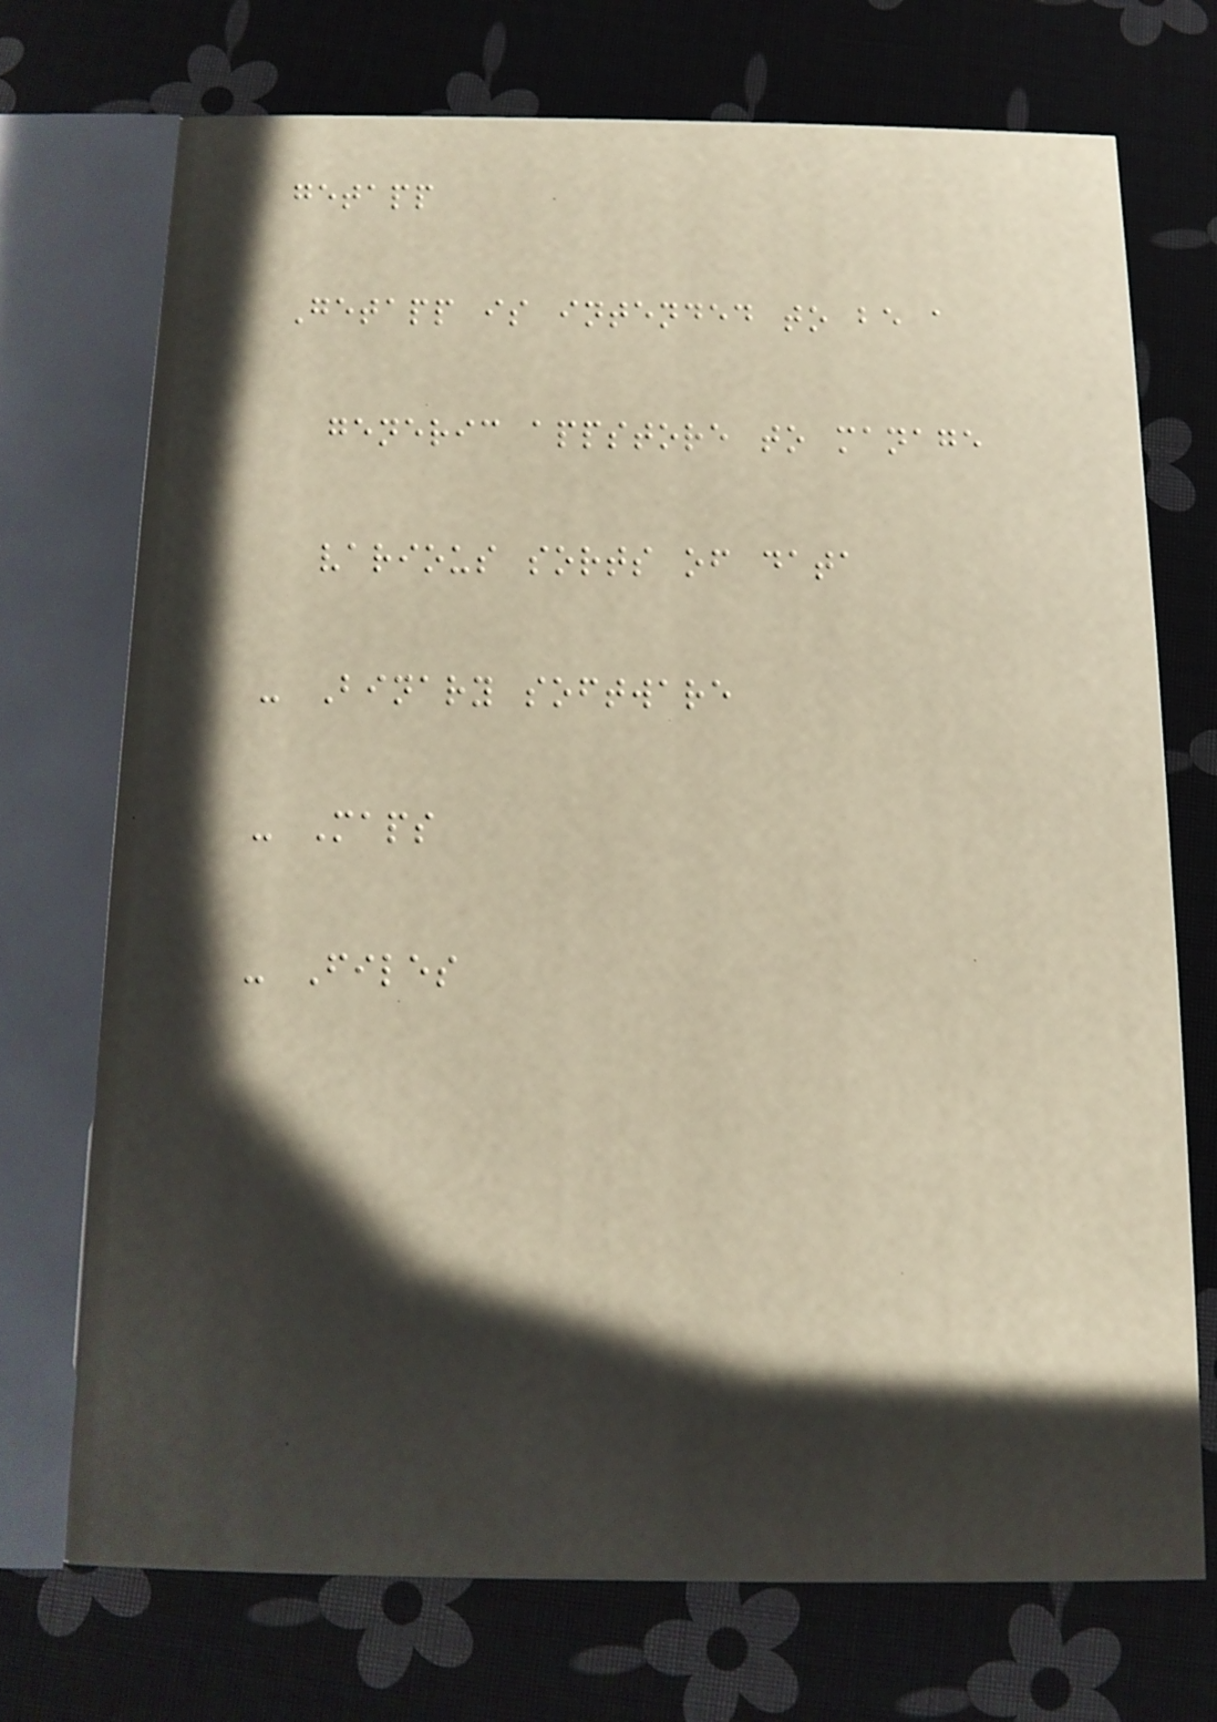getapp
Getapp is intended to be a
generic appstore to manage
various sorts of data
- Binary software
- Maps
- Files
